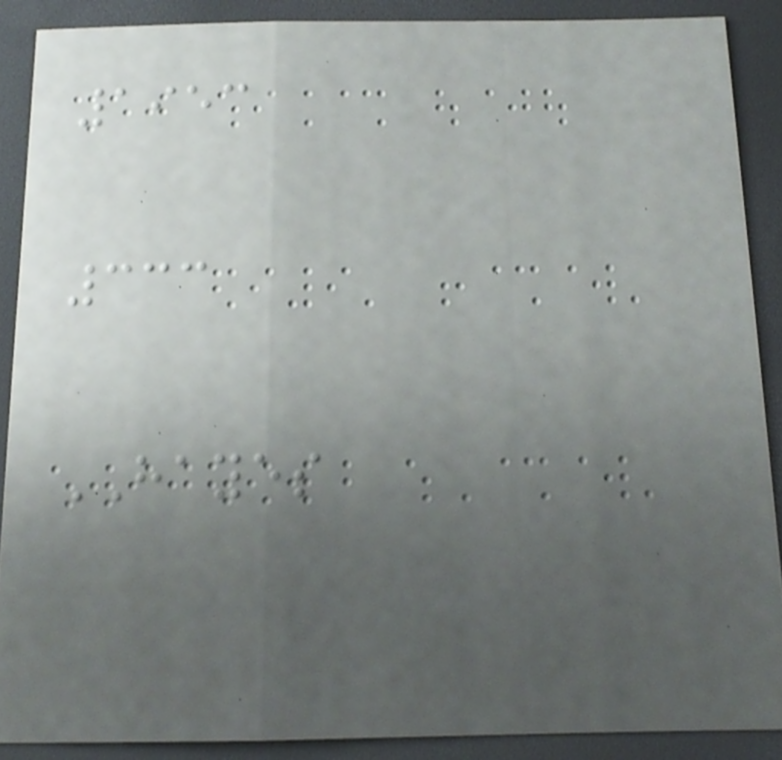1953
333
HAYES
